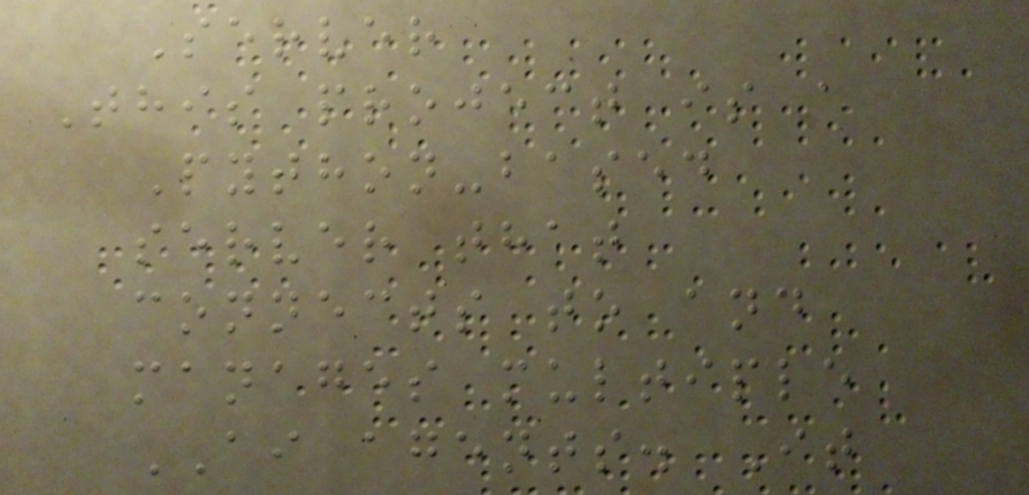Server
This project is a
Python-based
server that
connects to and
manages multiple
AI agents. It
